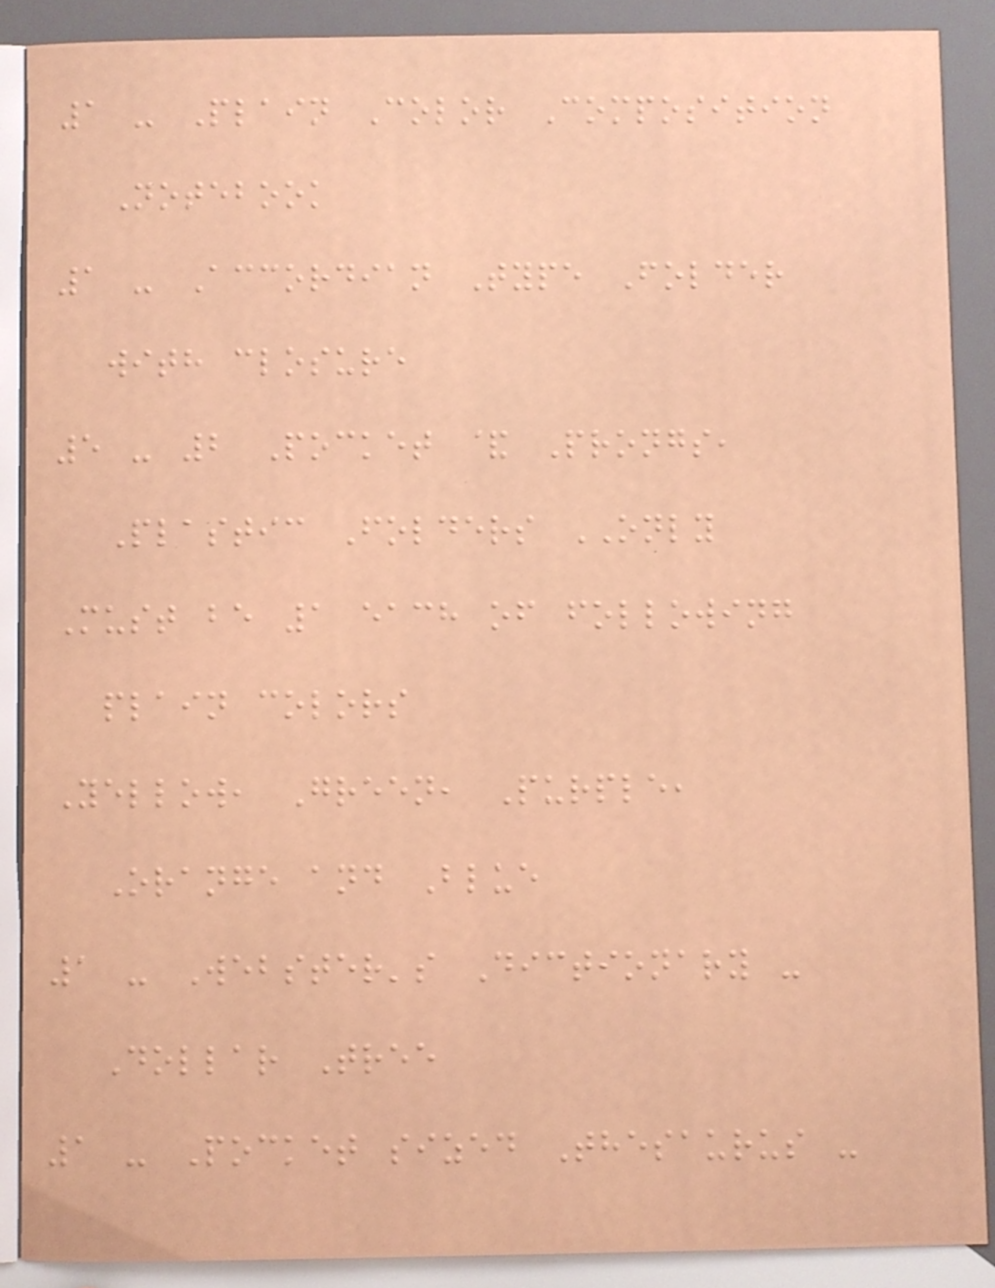1 - Plain Color Composition
Notebook
1 - Accordian Type Folder
with closure
5 - 2 Pocket & Prongs,
Plastic Folders ONLY
Must be 1 each of following
plain colors
Yellow, Green, Purple,
Orange and Blue
1 - Webster's Dictionary -
Dollar Tree
1 - Pocket sized Thesaurus -
